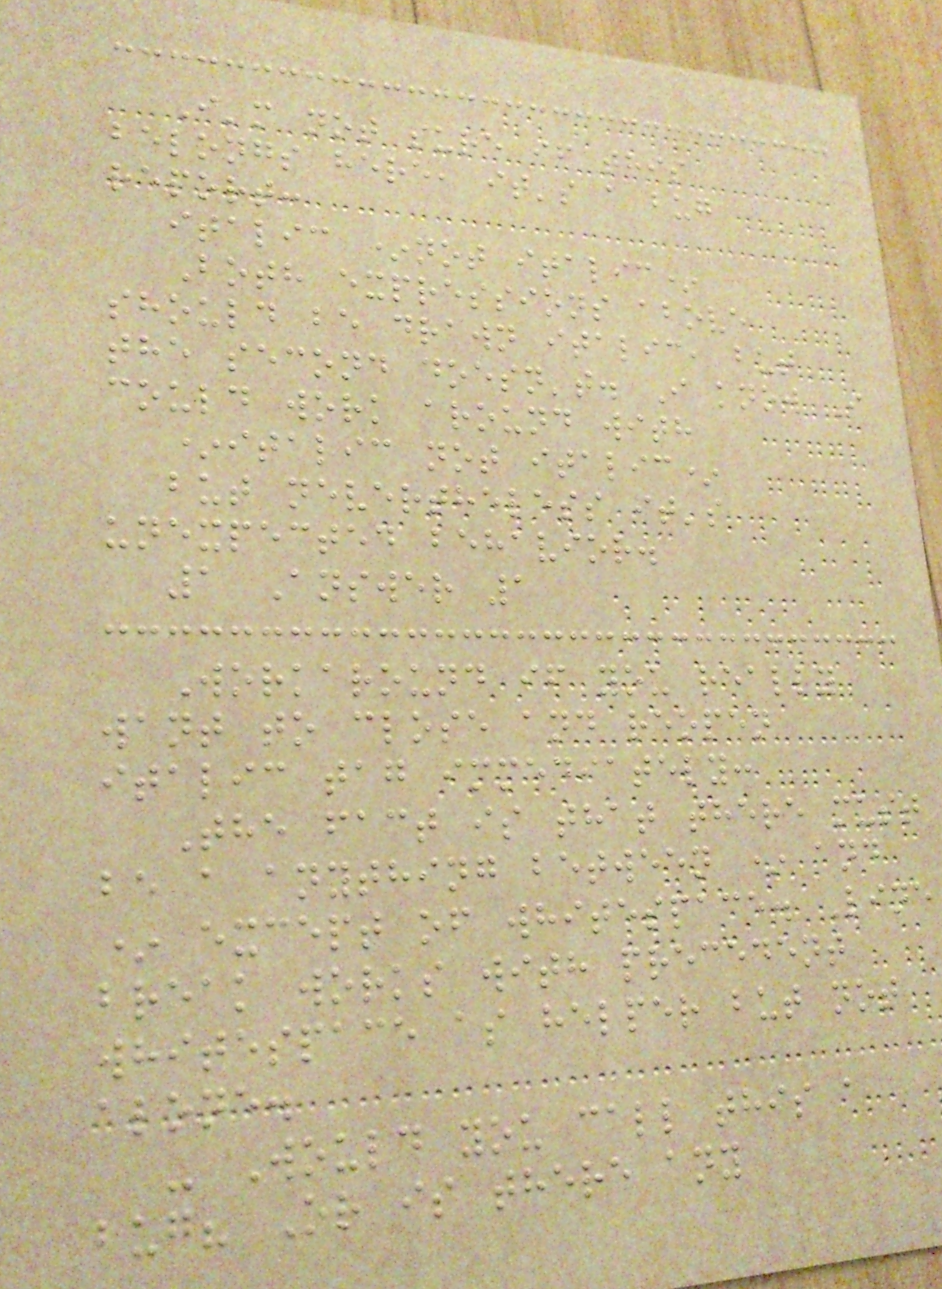I'm not sure if this
belongs here, it's a bug
report:
italic *not italic*
Both expressions above
should be drawn italic, but
the second doesn't. I know I
could work around with
*italic not italic*
but nevertheless it's
unexpected behavior.
1 Answer 1
Workaround if you really
want to close and reopen
italic tag immediately:
The fact is that there must
be a anything between * and
* except of whitespace. Line
break works with precedent
whitespace as helper but not
alone.
- Would you call this a
bug? Or is there any
